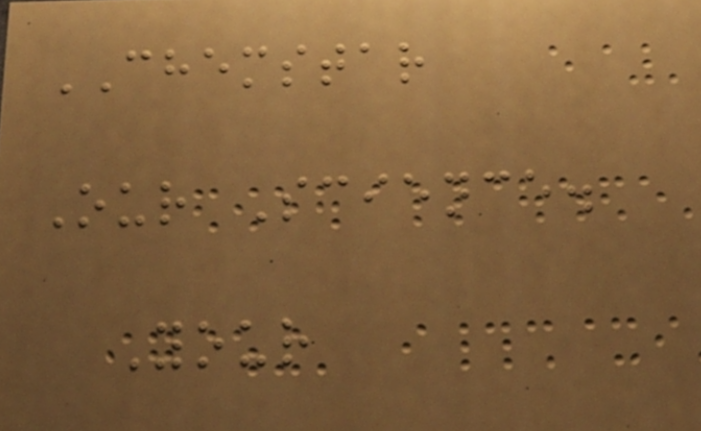CHEMSTAR
Our Science.
Your
